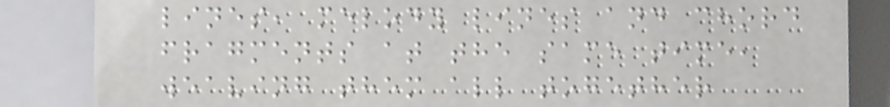lines, melody lines and chord
fragments at the same time,
weaving them all together
